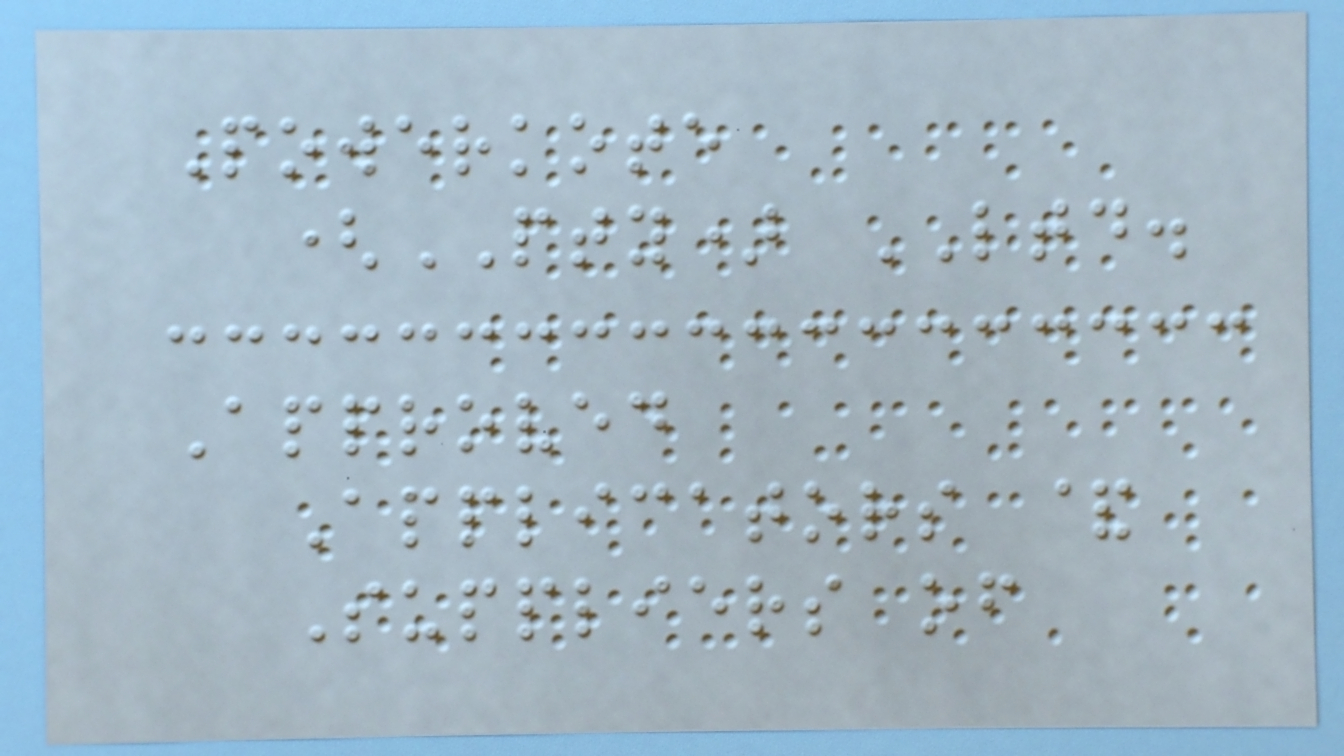Powerkote
(PTY) LTD.
Approved
Applicators &
Suppliers of
